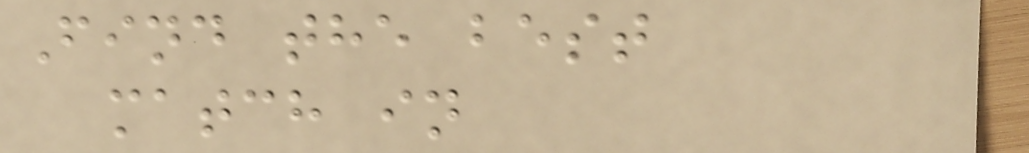Find the best
match in
